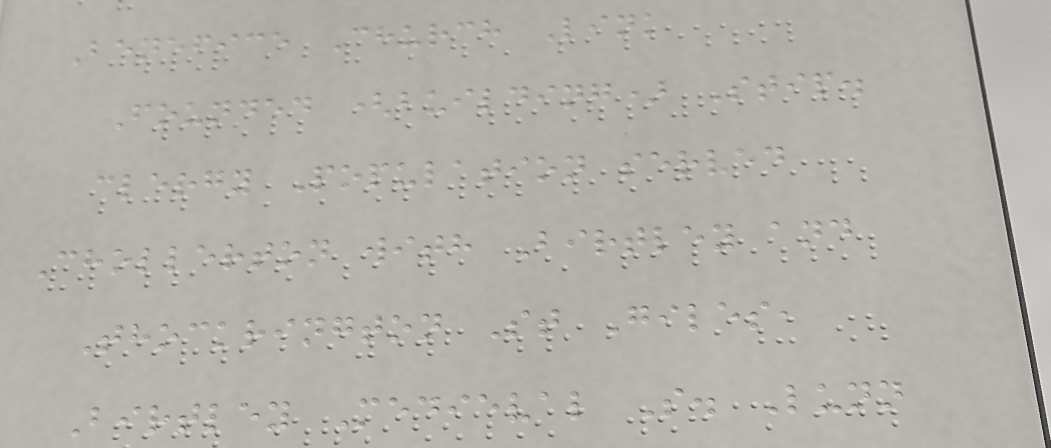Benefice Church Link
Founded (building) Stip.
clergy Population served
Chollerton with Birtley and
Thockrington St Giles,
Birtley Medieval S. Lunn
